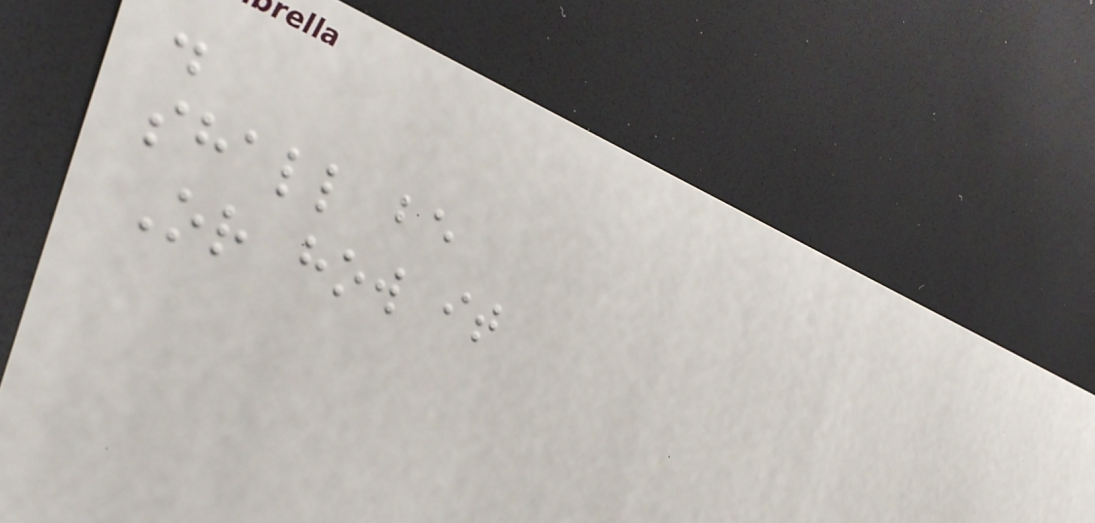.
shall be
Or how it
